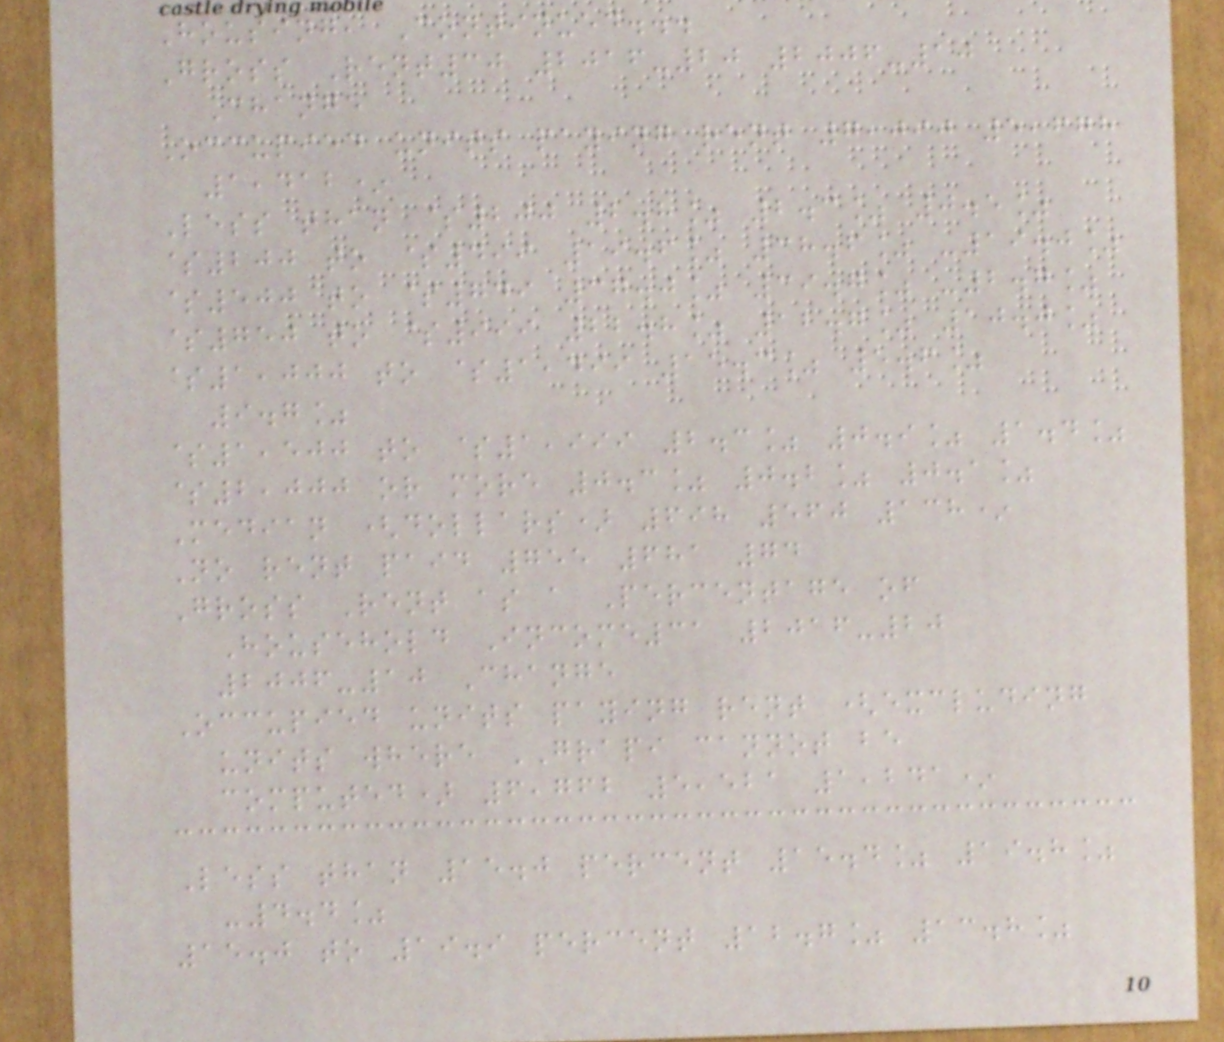Housing, Continued...
Gross Rent30 2016-20 2006-10
Change
Occupied units paying rent 7,090 5,678
1,412*
Less than $200 2.8% 2.3% 0.5%
$200 to $499 19.6% 38.6% -19.0%
$500 to $749 37.0% 39.7% -2.7%
$750 to $999 22.8% 12.7% 10.0%
$1,000 to $1,499 15.3% 5.6%
9.7%
$1,500 to $1,999 2.3% 0.9% 1.4%
$2,000 or more 0.3% 0.2% 0.1%
Median (dollars) 698 560 138*
No rent paid 755 681 74
Gross Rent as a Percentage of
Household Income31 2016-20
2006-10 Change
Occupied units paying rent (excluding
units where GRAPI cannot be
computed) 6,762 5,521 1,241*
Less than 15.0 percent 15.4% 19.8%
-4.4%
15.0 to 19.9 percent 12.7% 13.8%
